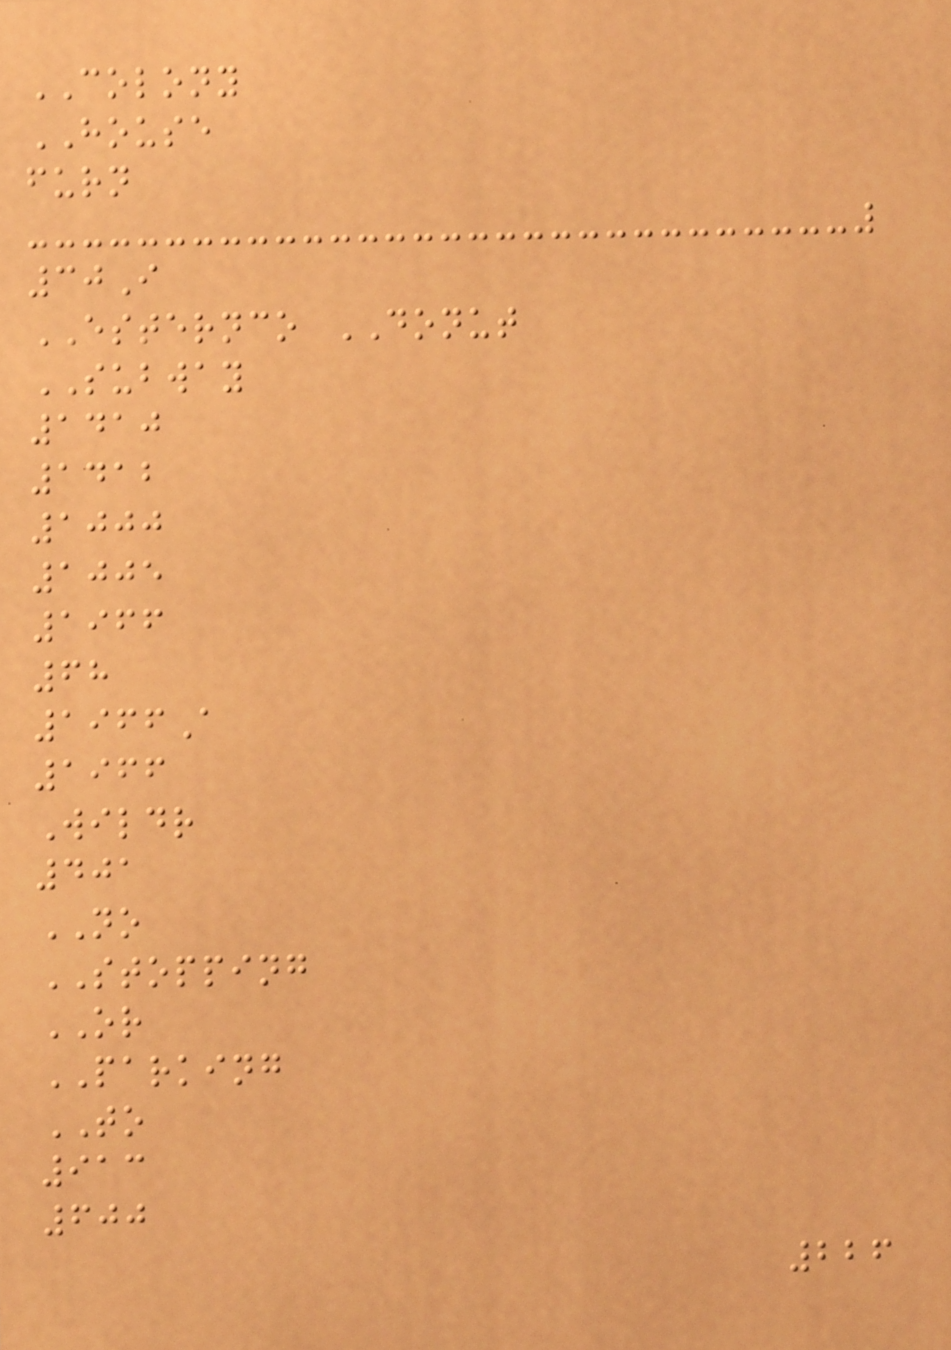COLONY
HOUSE
furn
30I
ESTERNCO DONUT
SUBWAY
1410
1412
1000
1005
1966
68
1966A
1966
Wildr
401
NO
STOPPING
OR
PARKING
TO
913
600
226
